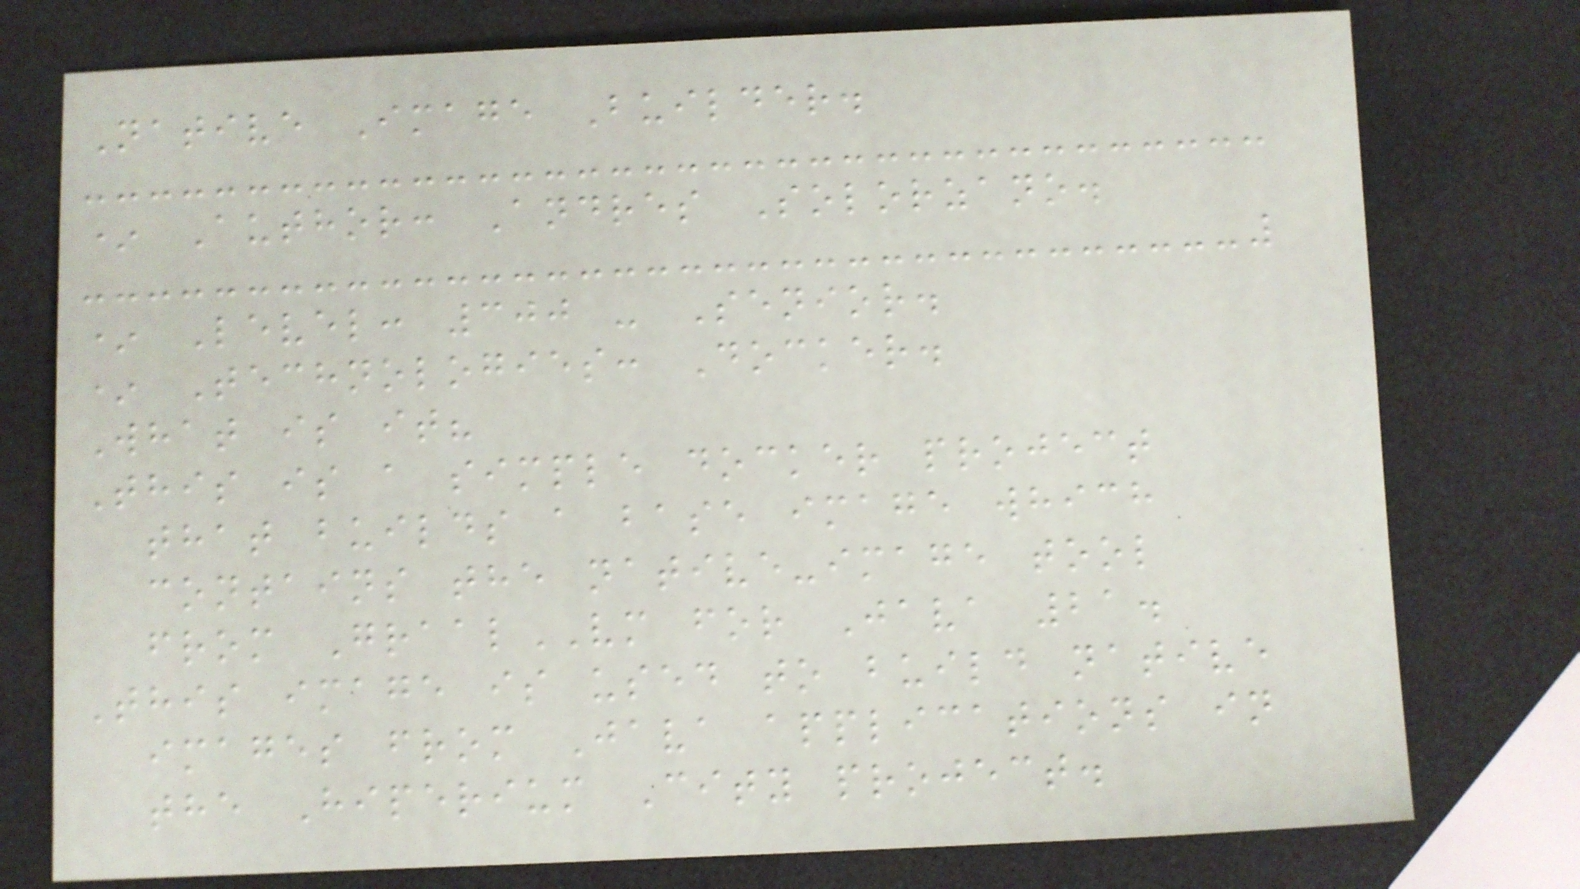Native Image Builder.
* Author: Andres Solorzano.
* Level: 300 - Senior.
* Technologies: Docker.
What is it?
This is a simple docker project
that builds a base image which
contains the native-image tool
from GraalVM for Java 21.
This image is used to build native
images from Java applications in
the Hiperium City project.
